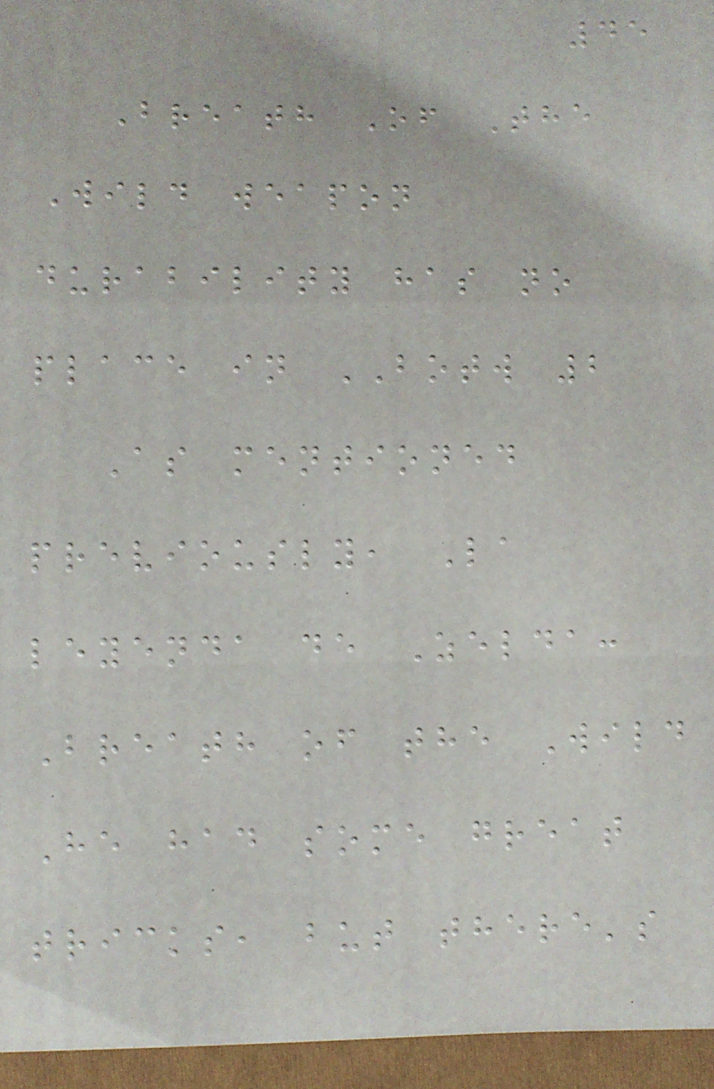45
Breath Of The
Wild weapon
durability has no
place in BOTW 2
As mentioned
previously, La
leyenda de Zelda:
Breath of the Wild
He had some great
tricks, but there's
